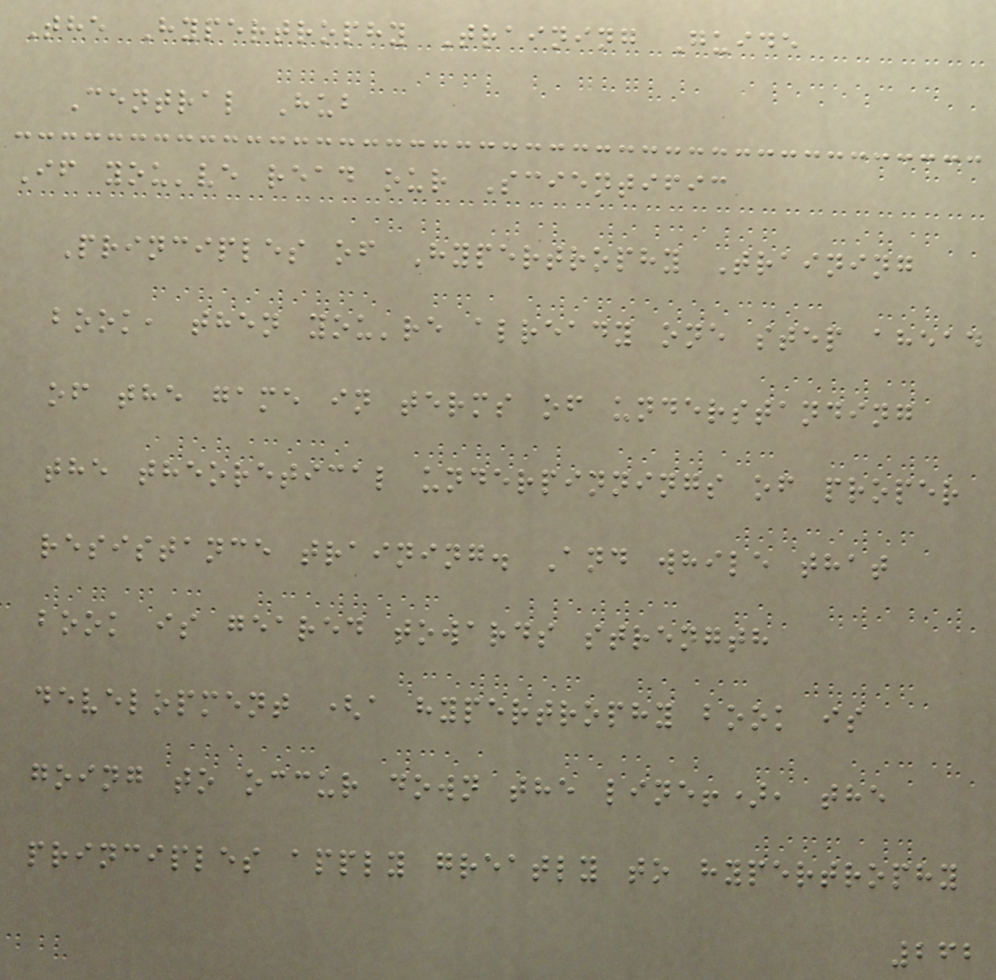The Hypertrophy Training Guide
Central Hub
If you've read our Scientific
Principles of Hypertrophy Training
book, then you're already one step ahead
of the game in terms of understanding
the theoretical underpinnings of proper
resistance training. And while that
book is geared towards strength
development (a hypertrophy book is
going to occur down the line!), the
principles apply greatly to hypertrophy
262
